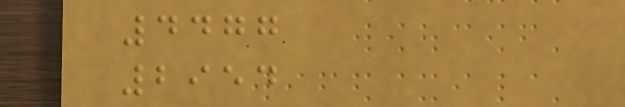4477
2954
